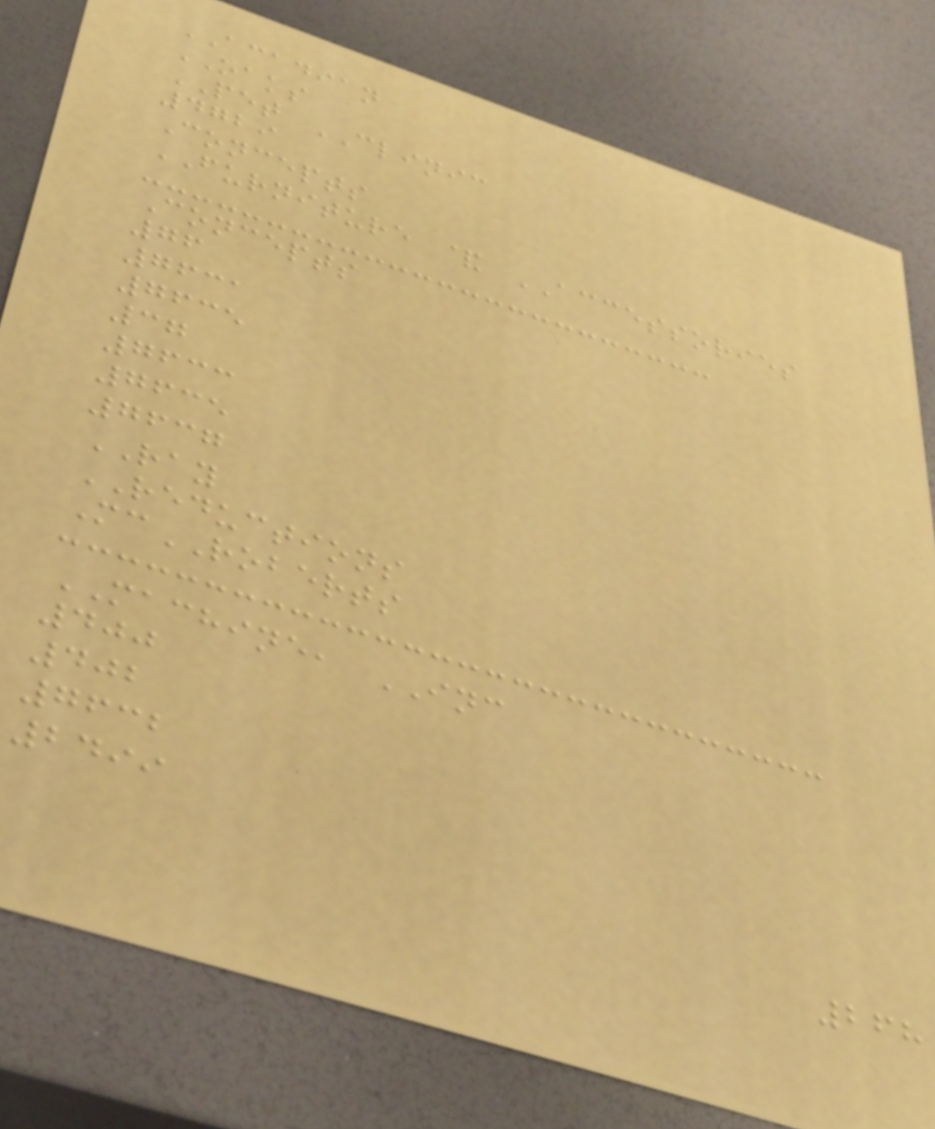ACADIAN
OAKS
PET CLINIC
4729
Concepts
FURNITURE & ACCESSORIES
Concepts
76
7631
7635
37
7633
7635
7637
RAY
REDUCTIONS
McROBERTS
MACHINE, INC
400
402
7632
2499
268
